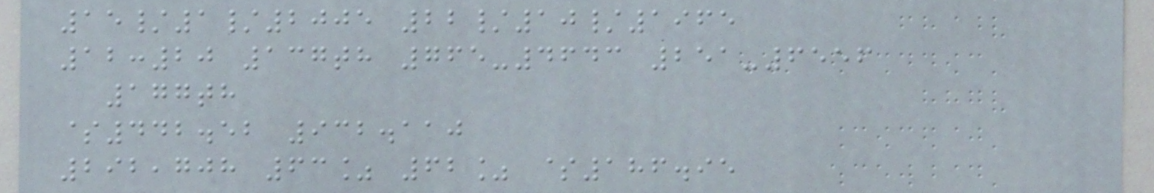15/1/2005 22/10/1965
12:20 137th 765-4643 251-6556
177th
$442.52 932.110
292,708 63% 62% $186.95
